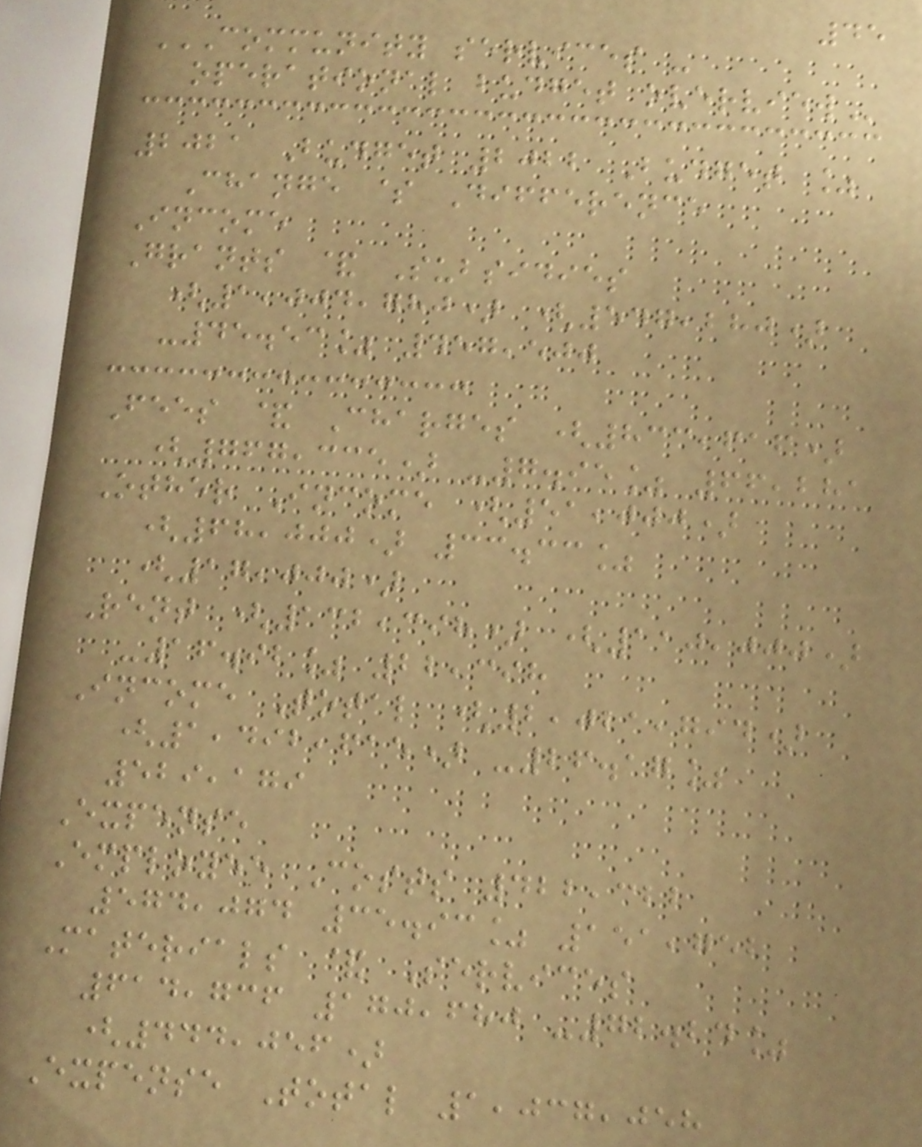45
COMMUNITY SERVICES -
OPERATIONAL BUDGET OVERVIEW
2021 Budget 2022 Budget %
Change $ Difference
Income
Grants & Subsidies
(1,004,780) (547,280)
-45.53% 457,500
Fees & Charges (833,616)
(767,335) -7.95% 66,281
Other Income (51,000)
(68,000) 33.33%
(17,000)
Rent (132,398) (110,000)
-16.92% 22,398
Income Total (2,021,794)
(1,492,615) -26.17%
529,179
Expense
Employee Costs 422,322
574,074 35.93% 151,752
Materials & Services
614,736 170,680 -72.24%
(444,056)
Expense Total 1,037,058
